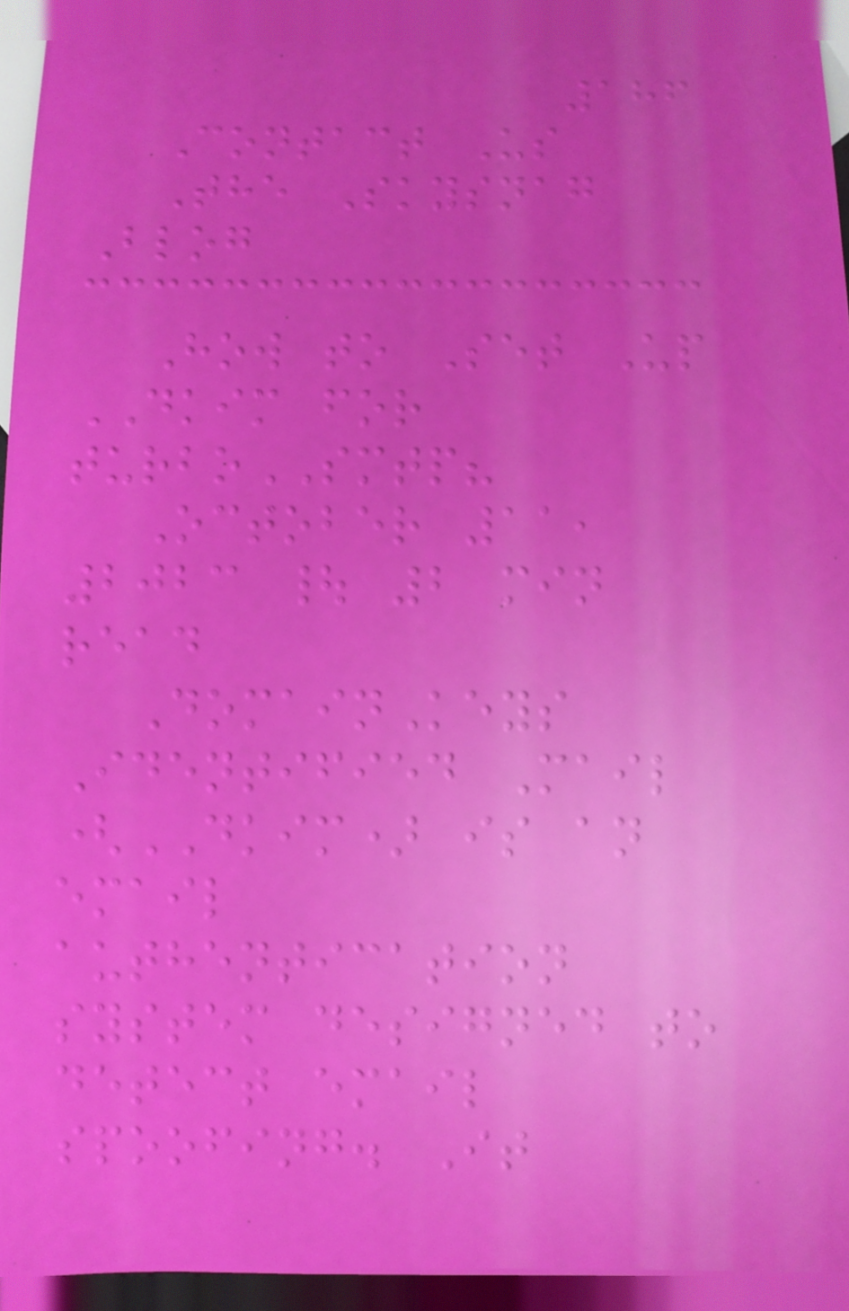186
Contact Us
The Skysnag
Blog
How to Set Up
DKIM for
turboSMTP?
October 11,
2023 | 2 min
read
DomainKeys
Identified Mail
(DKIM) is an
email
authentication
system designed to
detect email
spoofing. It
